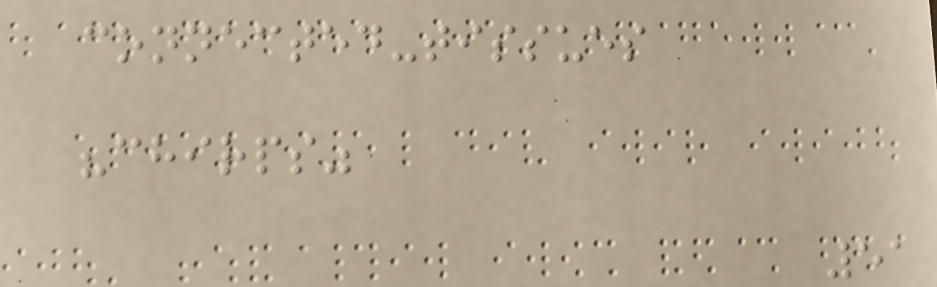connected-tissues
"chirps"
51
